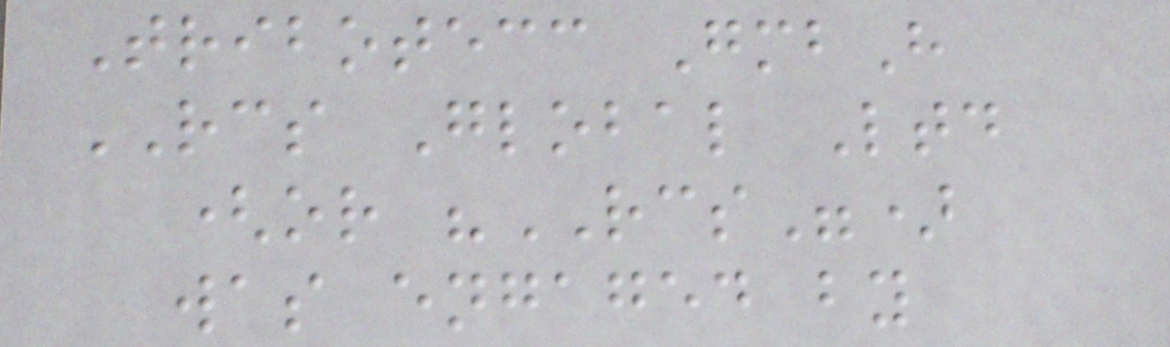Tribotecc GmbH
RCS Global Ltd
(or "RCS")
was engaged by
